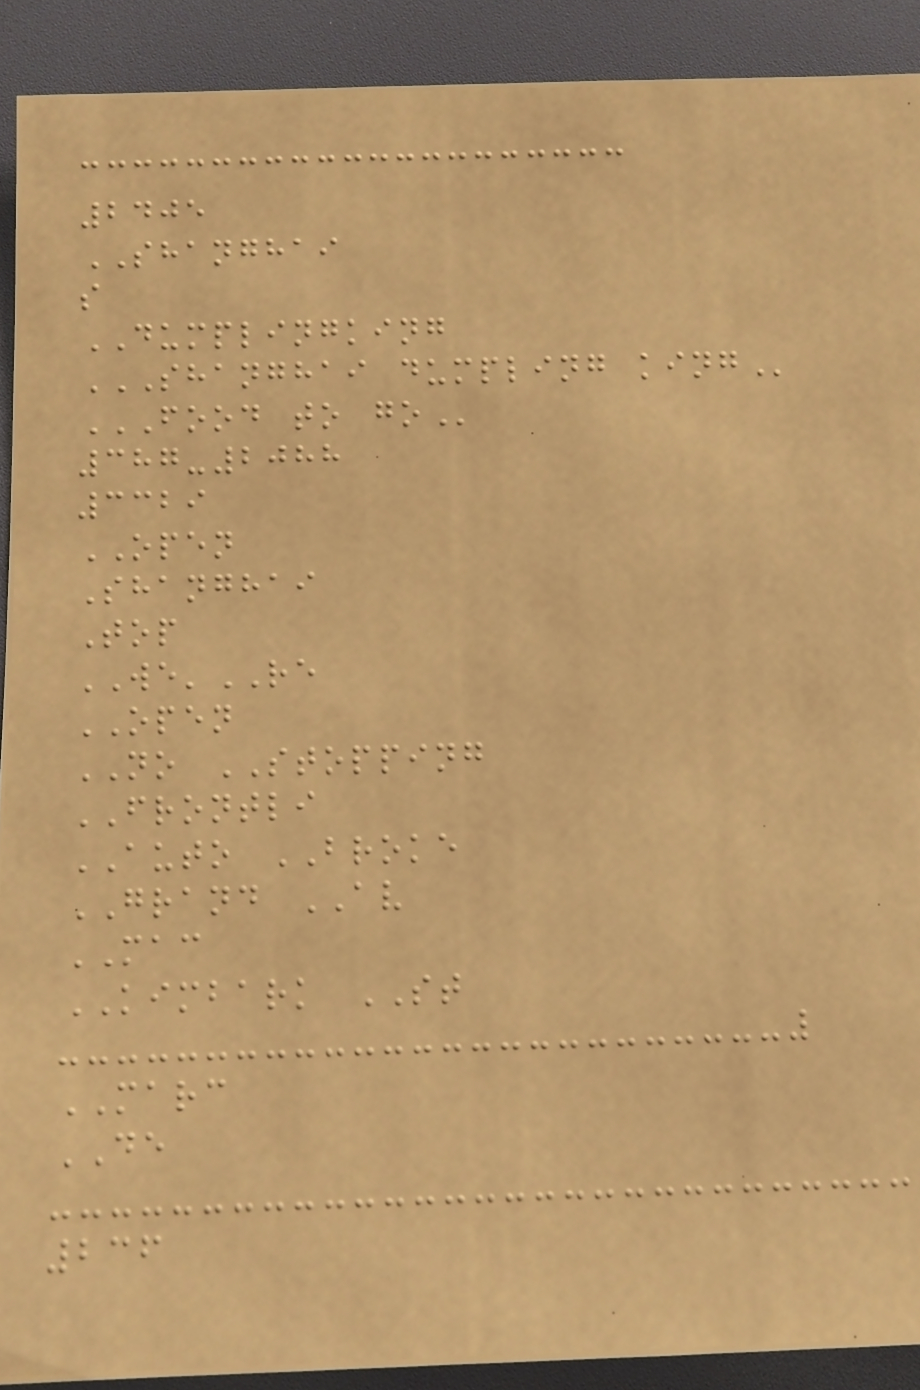2405
SHANGHAI
s
DUMPLINGKING
SHANGHAI DUMPLING KING
FOOD TO GO
387-2088
3329
OPEN
Shanghai
Top
WE'RE
OPEN
NO STOPPING
FRONTLI
AUTO BROKE
GRAND AV
MAC
KIMBARK ST
MARC
DE
236
